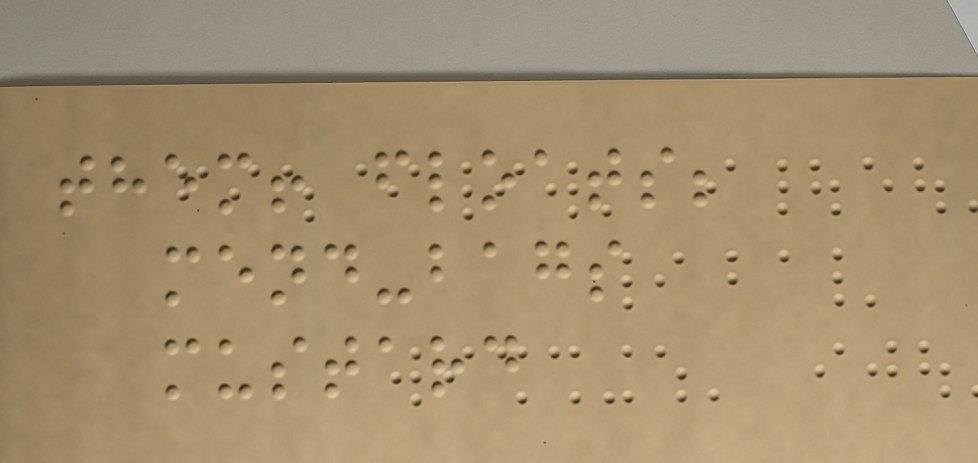them! floats;
mend-bags
mustard
